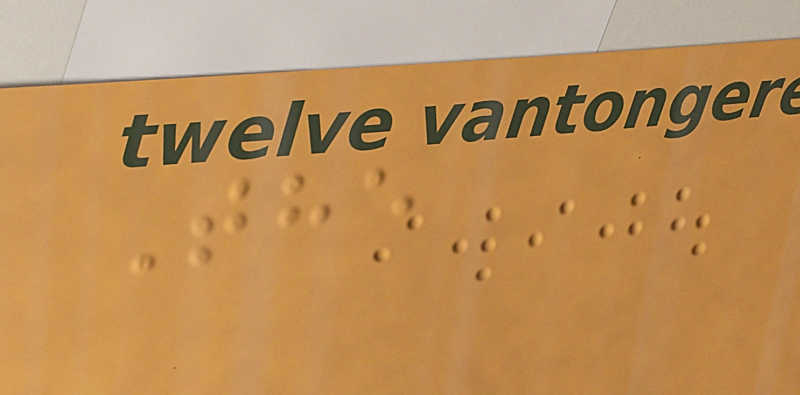The
